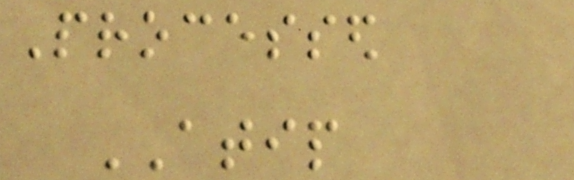Processed
ATIP
